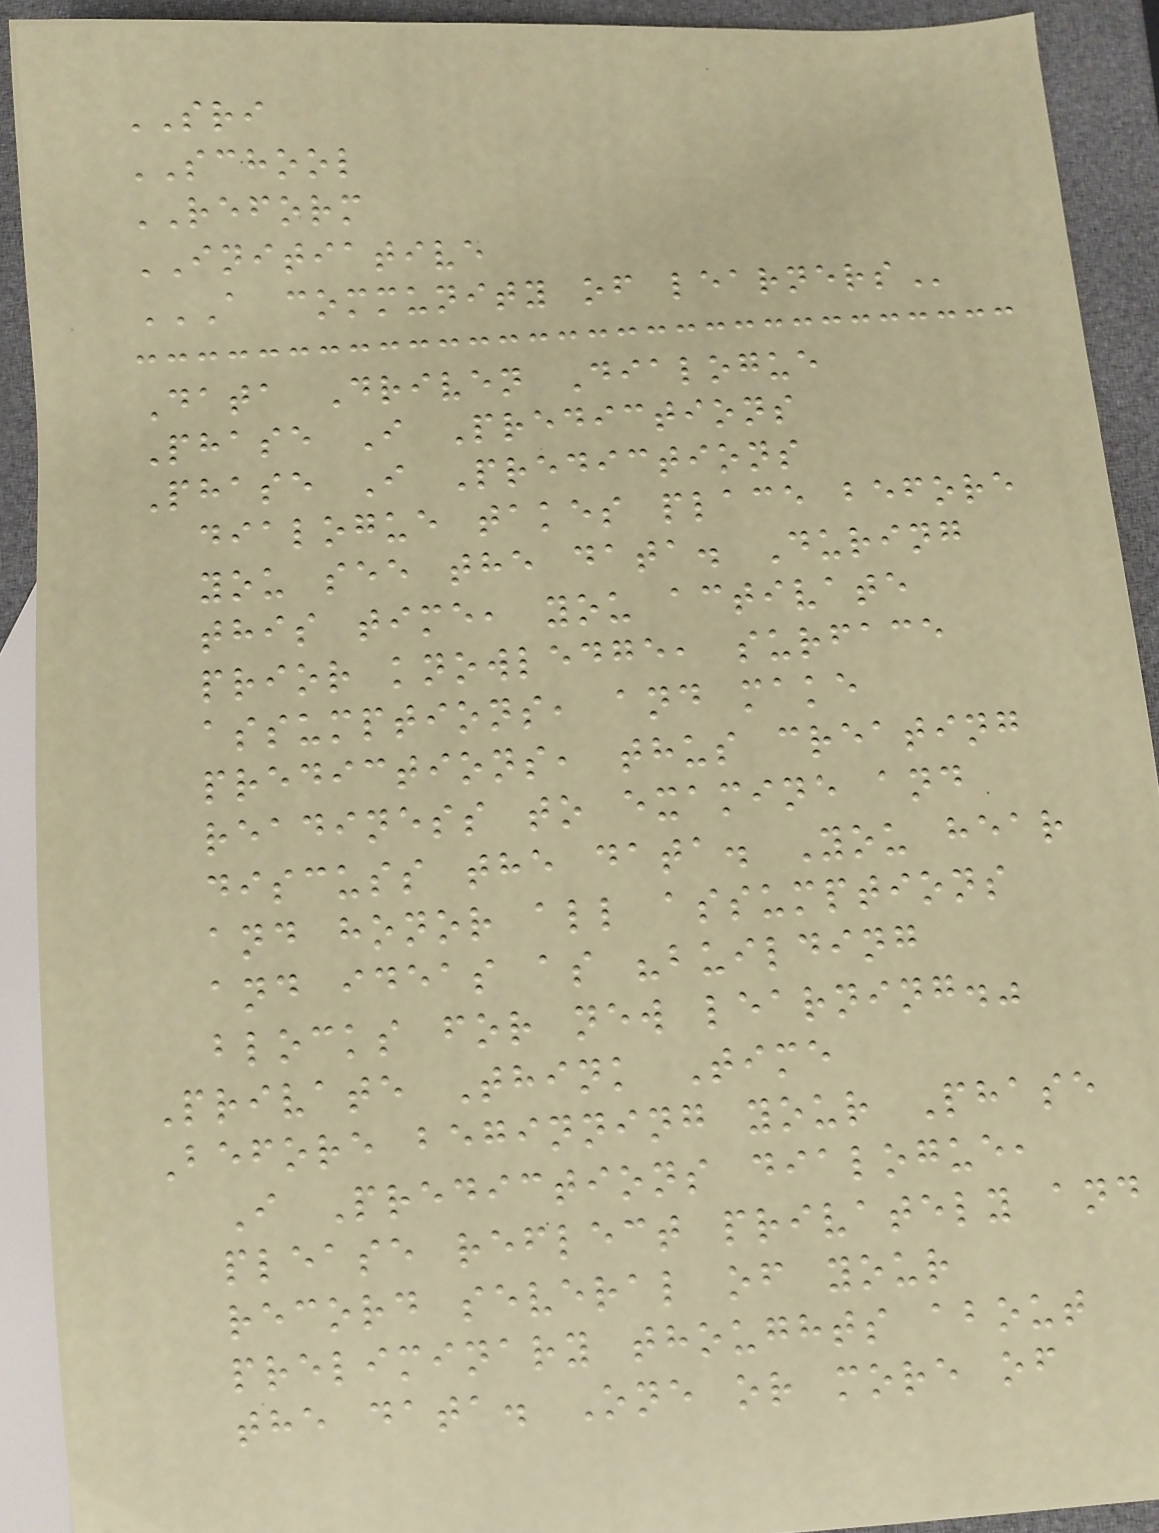SRI
SCHOOL
REFORM
INITIATIVE
A COMMUNITY OF LEARNERS
Data Driven Dialogue
Phase I Predictions
Phase I Predictions
dialogue takes place before
you see the data. During
this time, you activate
prior knowledge, surface
assumptions, and make
predictions, thus creating
readiness to examine and
discuss the data. You hear
and honor all assumptions
and ideas as "building
blocks for new learning."
Private Think Time
Before beginning your Phase
I Predictions dialogue,
please reflect privately and
record several of your
preliminary thoughts about
the data. One or more of
